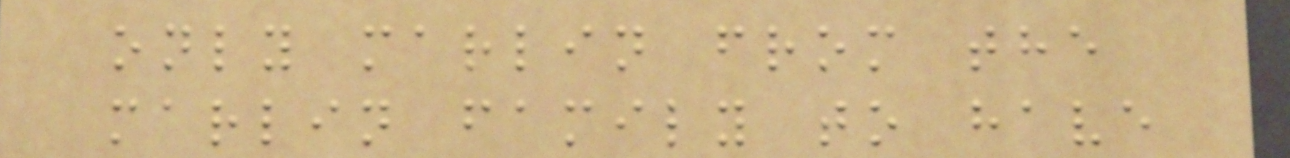only marlin from the
marlin family to have
